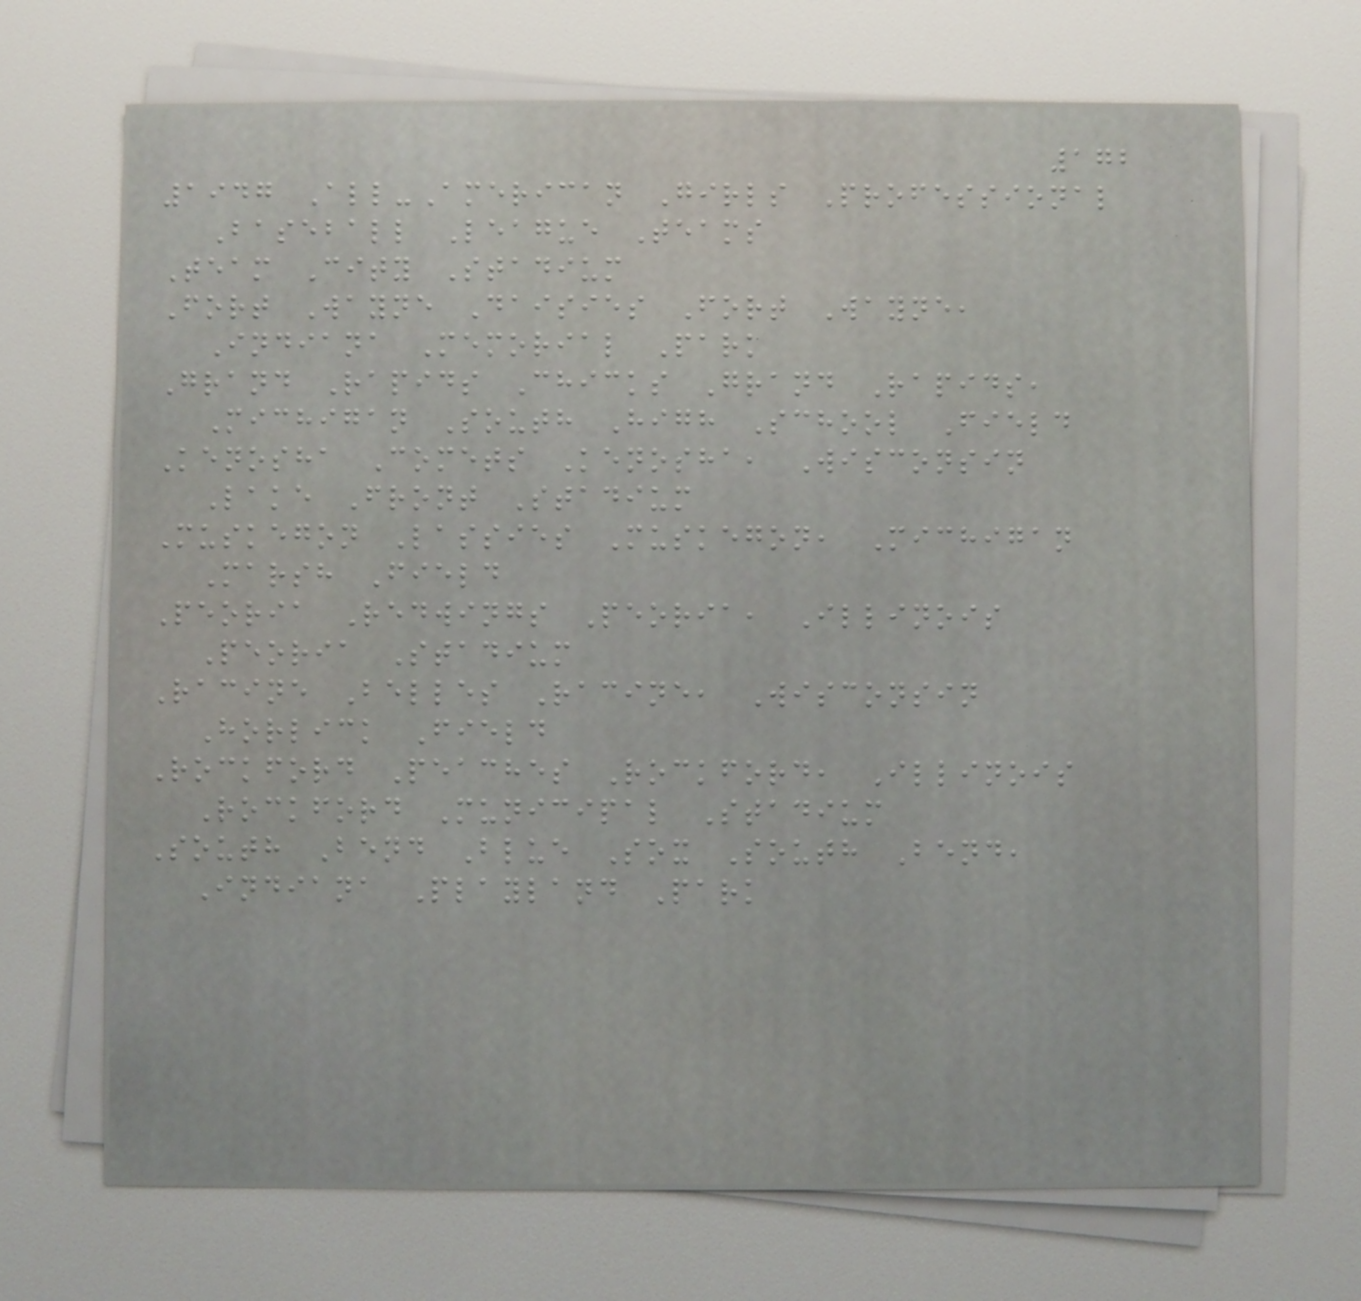172
1947 All-American Girls Professional
Baseball League Teams
Team City Stadium
Fort Wayne Daisies Fort Wayne,
Indiana Memorial Park
Grand Rapids Chicks Grand Rapids,
Michigan South High School Field
Kenosha Comets Kenosha, Wisconsin
Lake Front Stadium
Muskegon Lassies Muskegon, Michigan
Marsh Field
Peoria Redwings Peoria, Illinois
Peoria Stadium
Racine Belles Racine, Wisconsin
Horlick Field
Rockford Peaches Rockford, Illinois
Rockford Municipal Stadium
South Bend Blue Sox South Bend,
Indiana Playland Park
